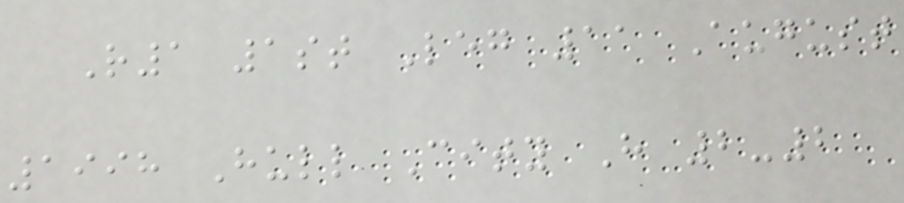R1 1st Leg 11 August
1998 Hull City H 2-2
